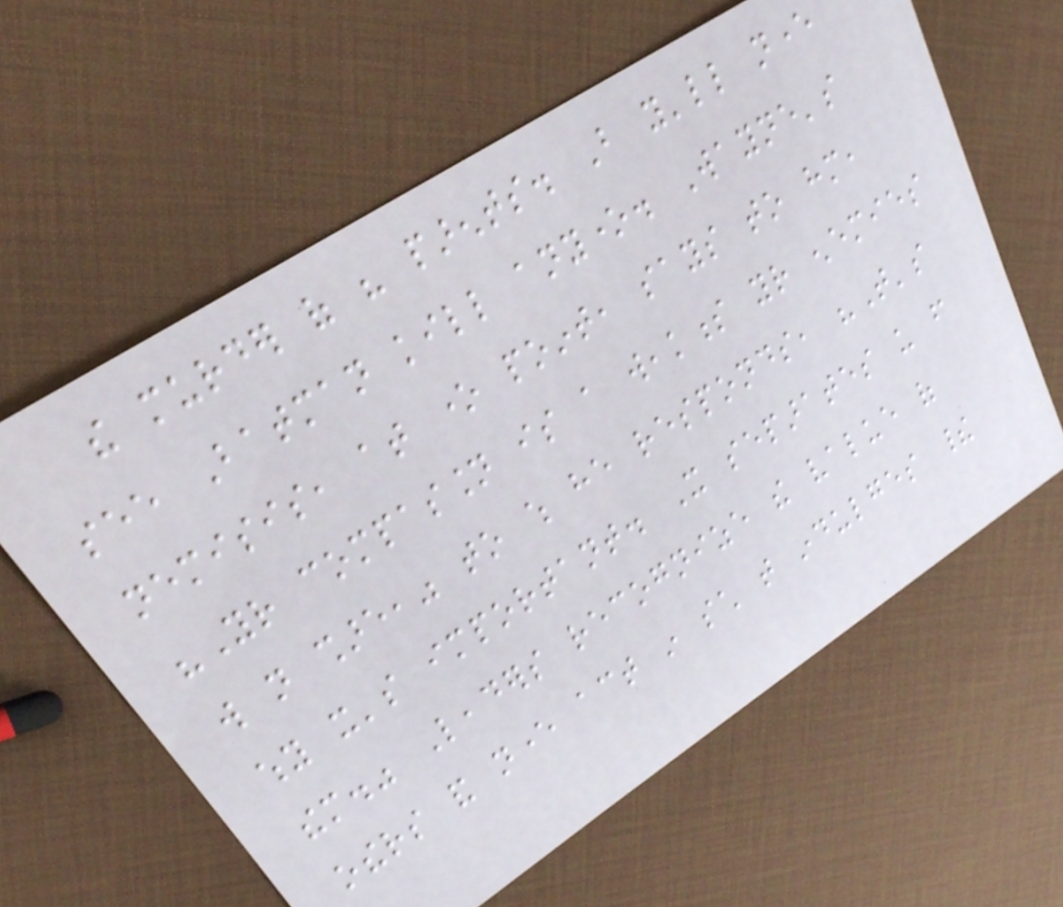the murder of his parents. But you'll never
see Batman kill anyone. Wayne's
nemisis, at one point, says to him,
"Your compassion is a weakness your enemies
will not share," to which he responds, "That's
why it's important. It separates us from
them." Leaders recognize the value of
others and never act in such that indulges their
